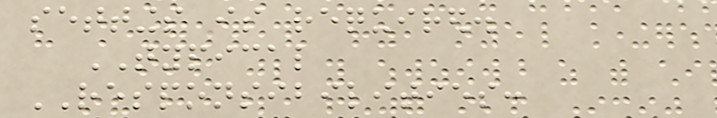settings is required.
TYPICAL
RESPONSIBILITIES:
